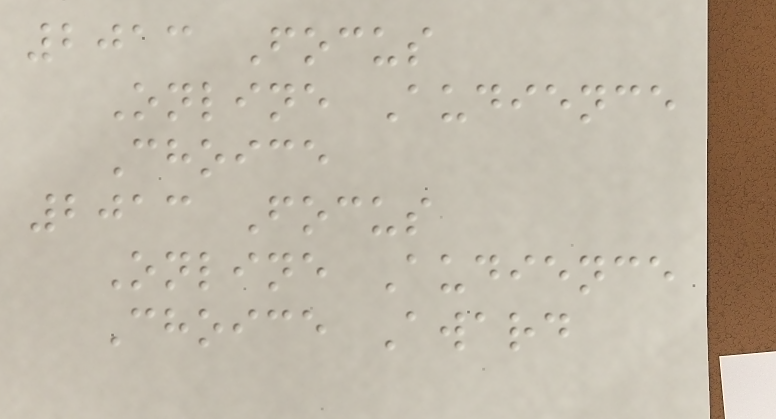2013 Focus
Online Audience
Choice
2013 Focus
Online Audience
Choice Award
